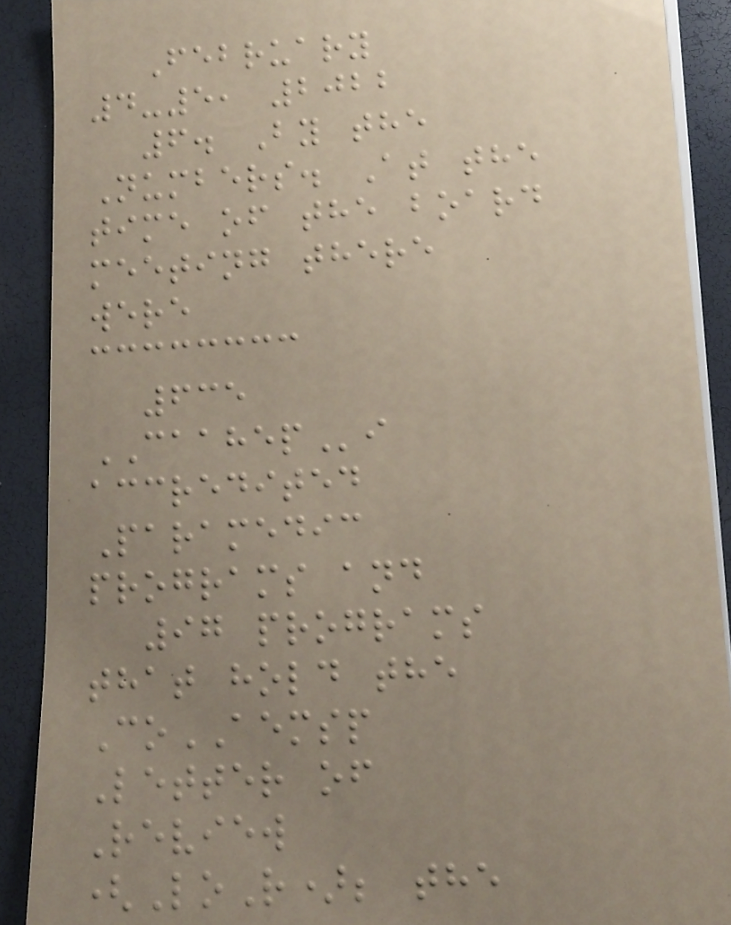February
4-5, 2022
6. By the
Numbers. At the
time of the board
meeting there
were
635
CAAHEPi
accredited
Paramedic
programs and
97 programs
that hold the
CoAEMSP
Letter of
Review
(LoR); the
